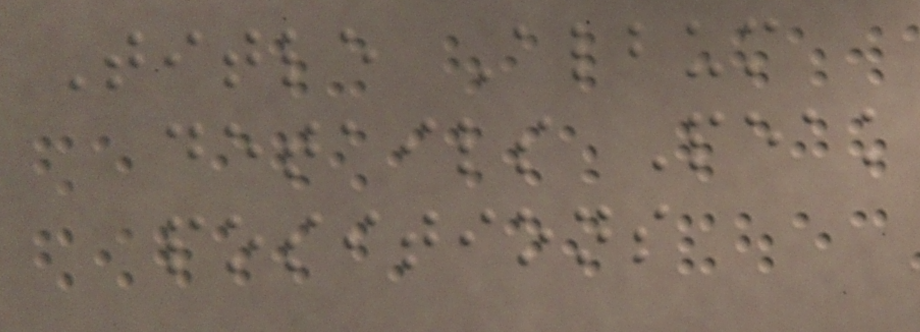Title Album
details Peak
positions
